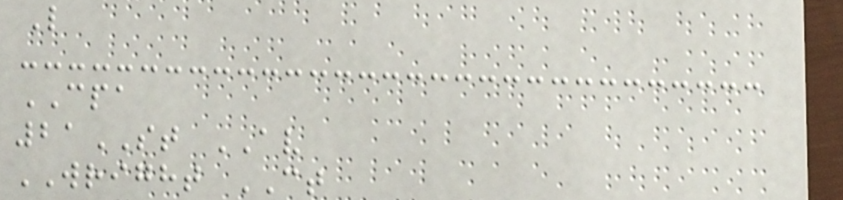L
CPA
21ST AV
WRIGHT CT
